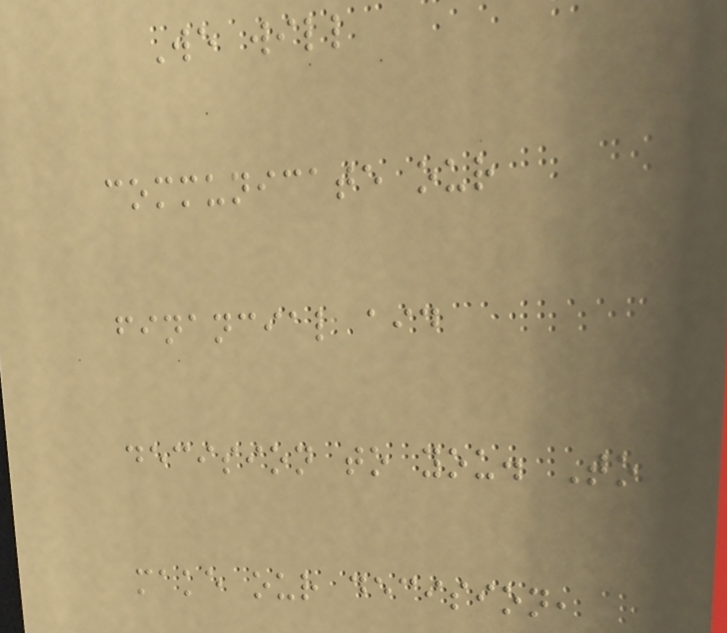We will
communicate our
financial aid
decision to you. To
make our decision,
